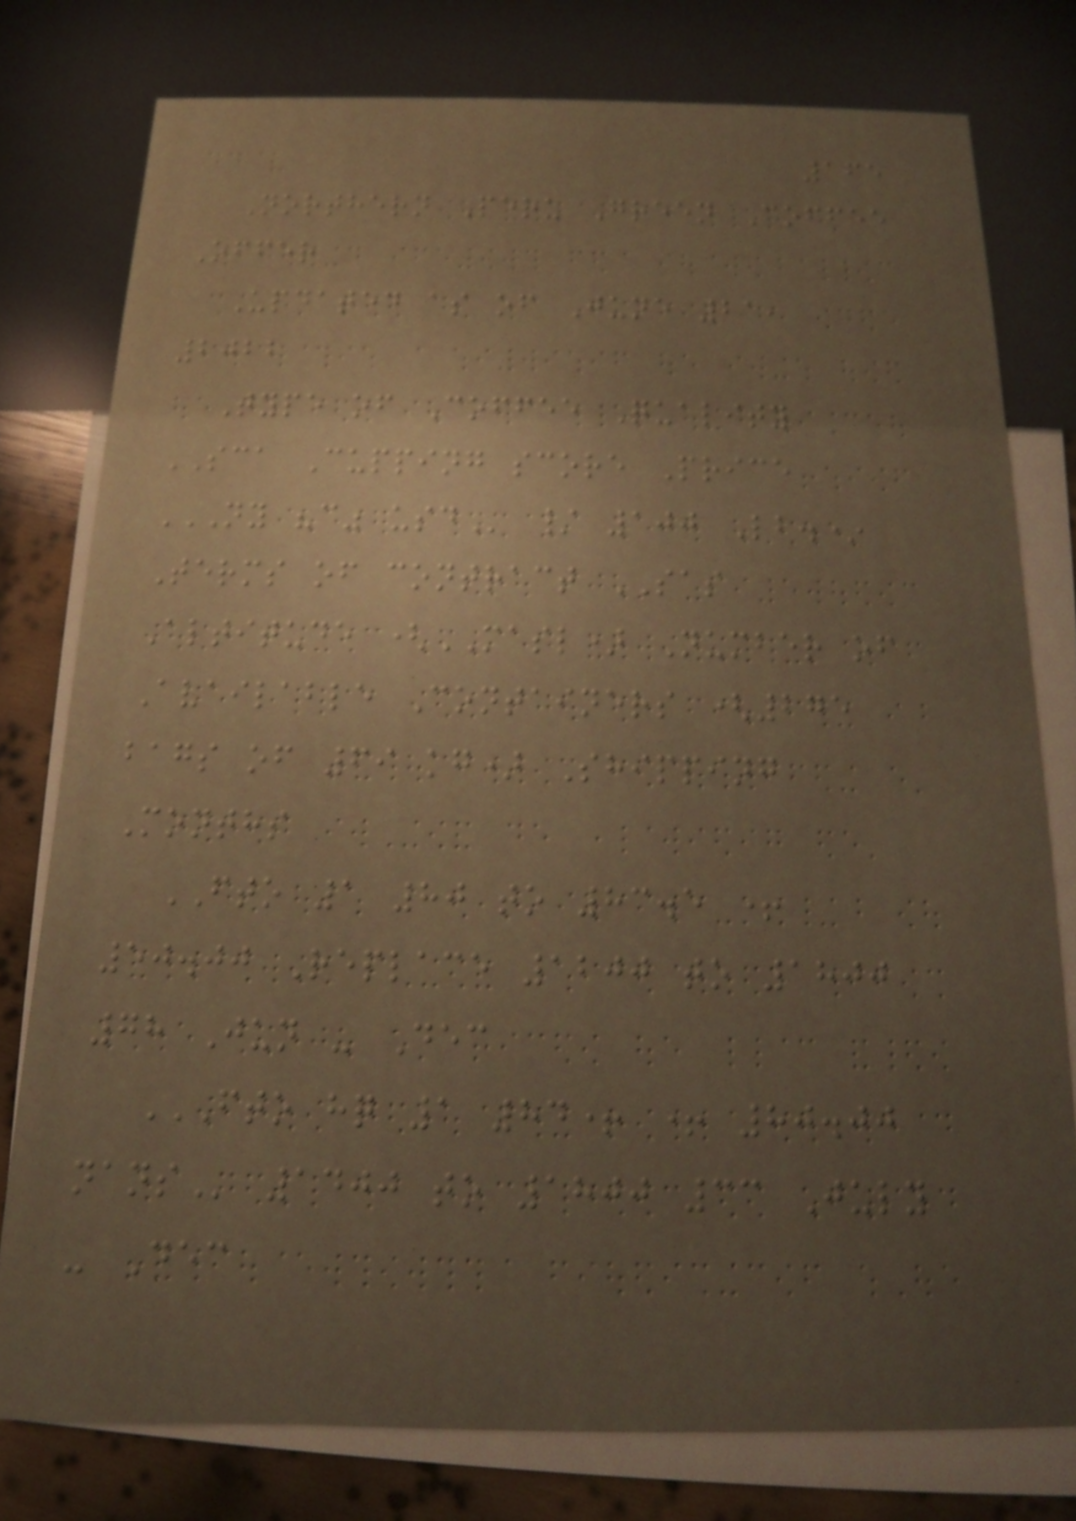165
Northern Peru Green Coffee
Offer
Updated as of June 21,
2022
Type of Coffee Quality
SCA Cupping score Price
NY "C" USD / 100 Lb.*
Terms of contract SAS
Altitude (MASL) Number of
Available Containers (275
bags of 69 kg) Shipping
Months
FTO 1 80 to 83.5 +
50.00 Replace 1200 to 1800
78 Jun - Dec
FTO HQ 1 84+ + 80.00
NANS 1400 to 1800 33 July
- Dec
